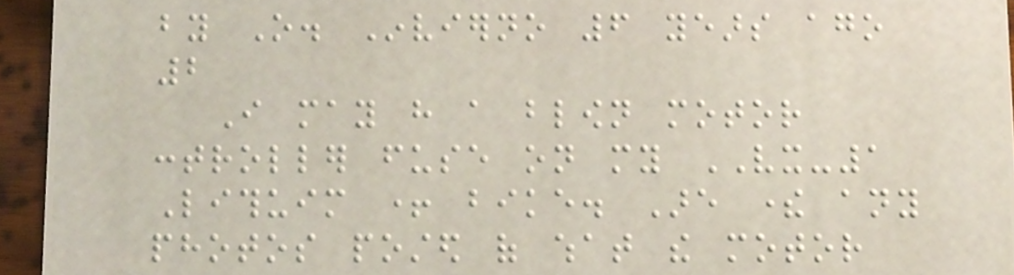by O. Invierno 6 years ago
2
I may have a blown motor
controller fuse on my VX-1
Lithuim + bike. Are there any
photos posted of what the motor
